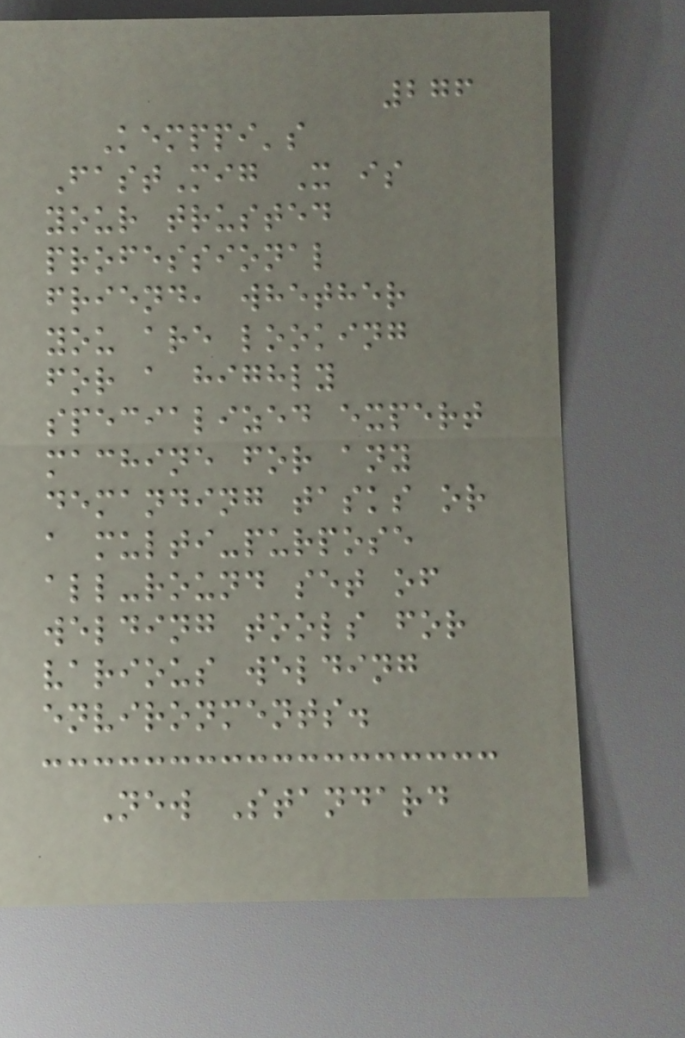276
Kemppi's
FastMig X is
your trusted
professional
friend, whether
you are looking
for a highly
specialized expert
machine for any
demanding tasks or
a multi-purpose
all-round set of
welding tools for
various welding
environments.
New Standard
